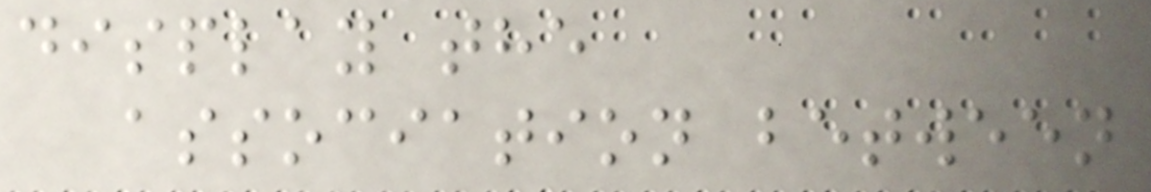display the
association between
